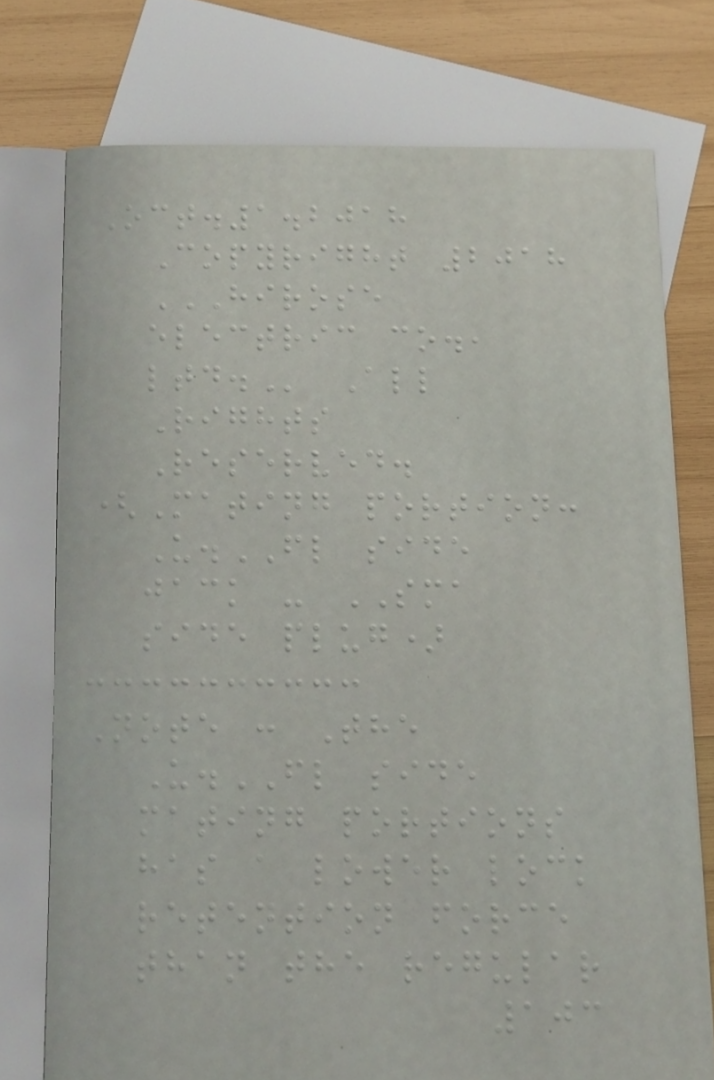Oct.1.2018
Copyright 2018
HIROSE
ELECTRIC CO.,
LTD. All
Rights
Reserved.
(Mating portion:
U.FL side
jack - SMA
side plug)
Note : The
U.FL side
mating portions
has a lower lock
retention force
than the regular
103
